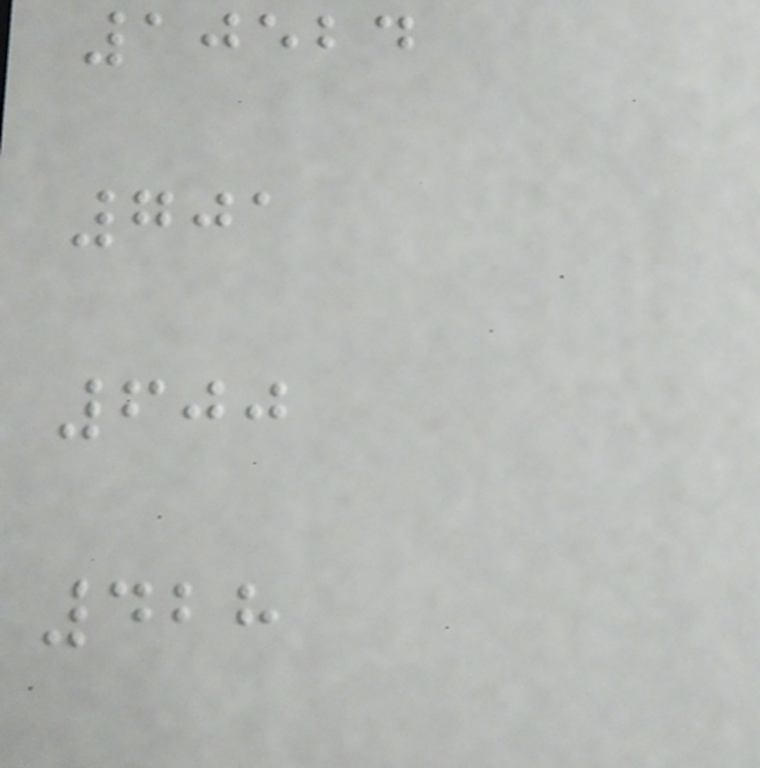10524
701
600
428
